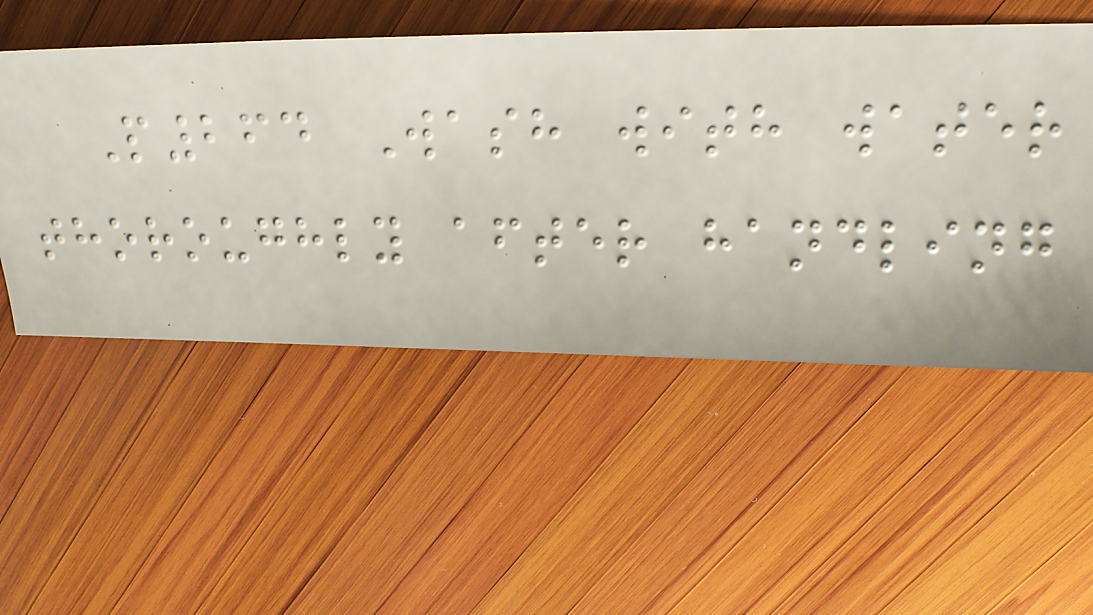P264 Wash with water
thoroughly after handling
